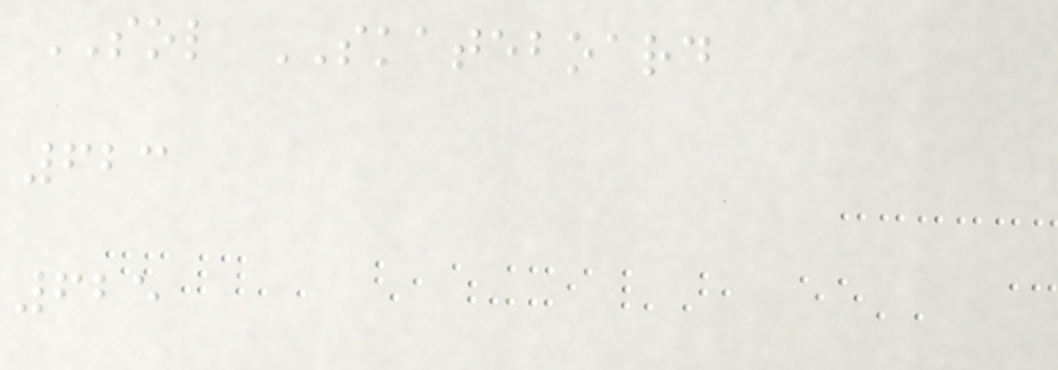SOL SKATEBOARD
623
625
